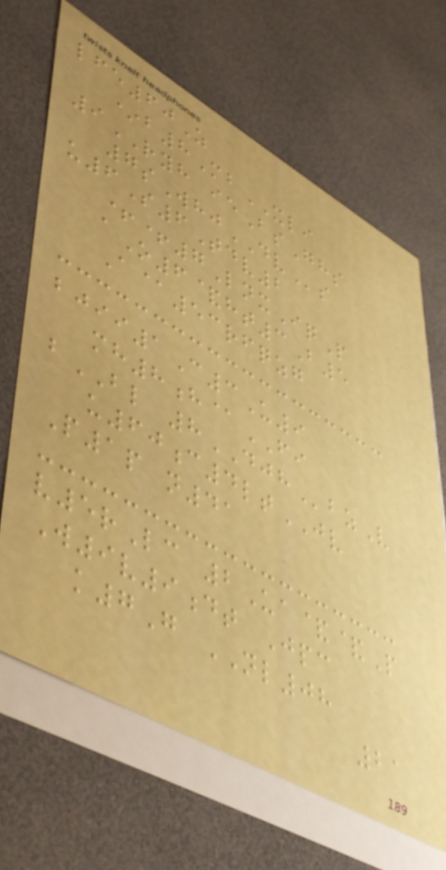lfe60Z
*b8MbXLI
9RYH ieBsGhs
7sWhjDVs
u6S6Tdv2
++7LnxIqP
aO6&ht3B5
A@53rfqzg
bjii1C3U9
mh8h@FI
bBL 8DJHbzV
u60c4ltJV
P1p n41
v5rLc 2Ua&&P
W9v9dt Jpc
k7G NL08
21
